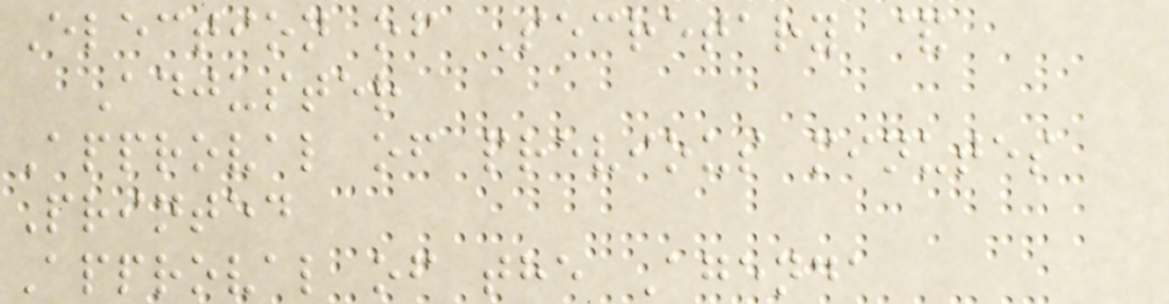Election of Secretary &
Adjuster
Approval of previous minutes
Printed
Approval of the Agenda
